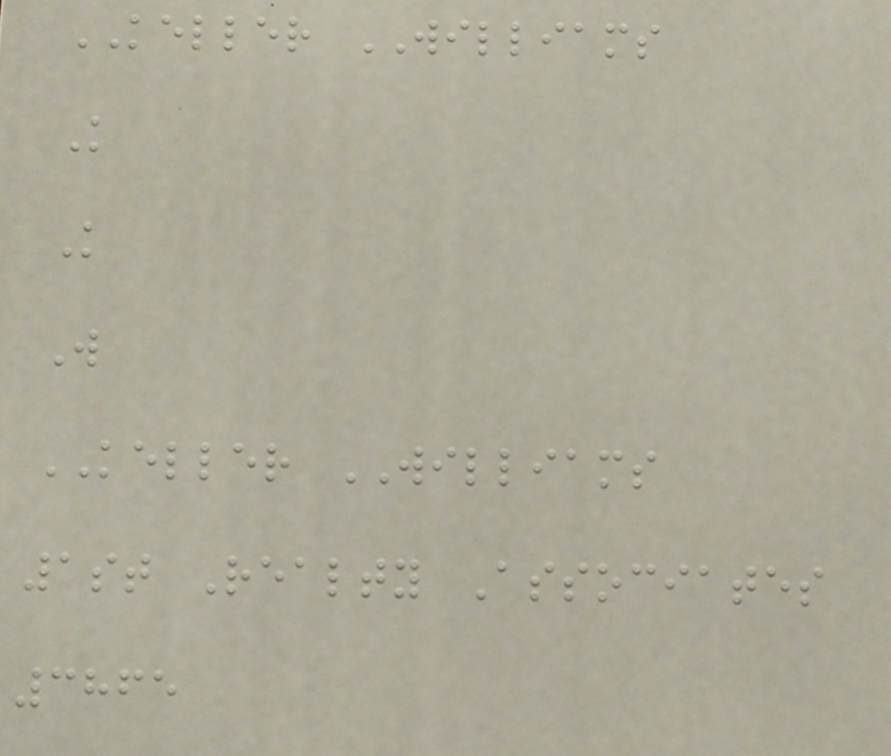KELLER WILLIAMS
K
K
W
KELLER WILLIAMS
1st Realty Associates
3865
